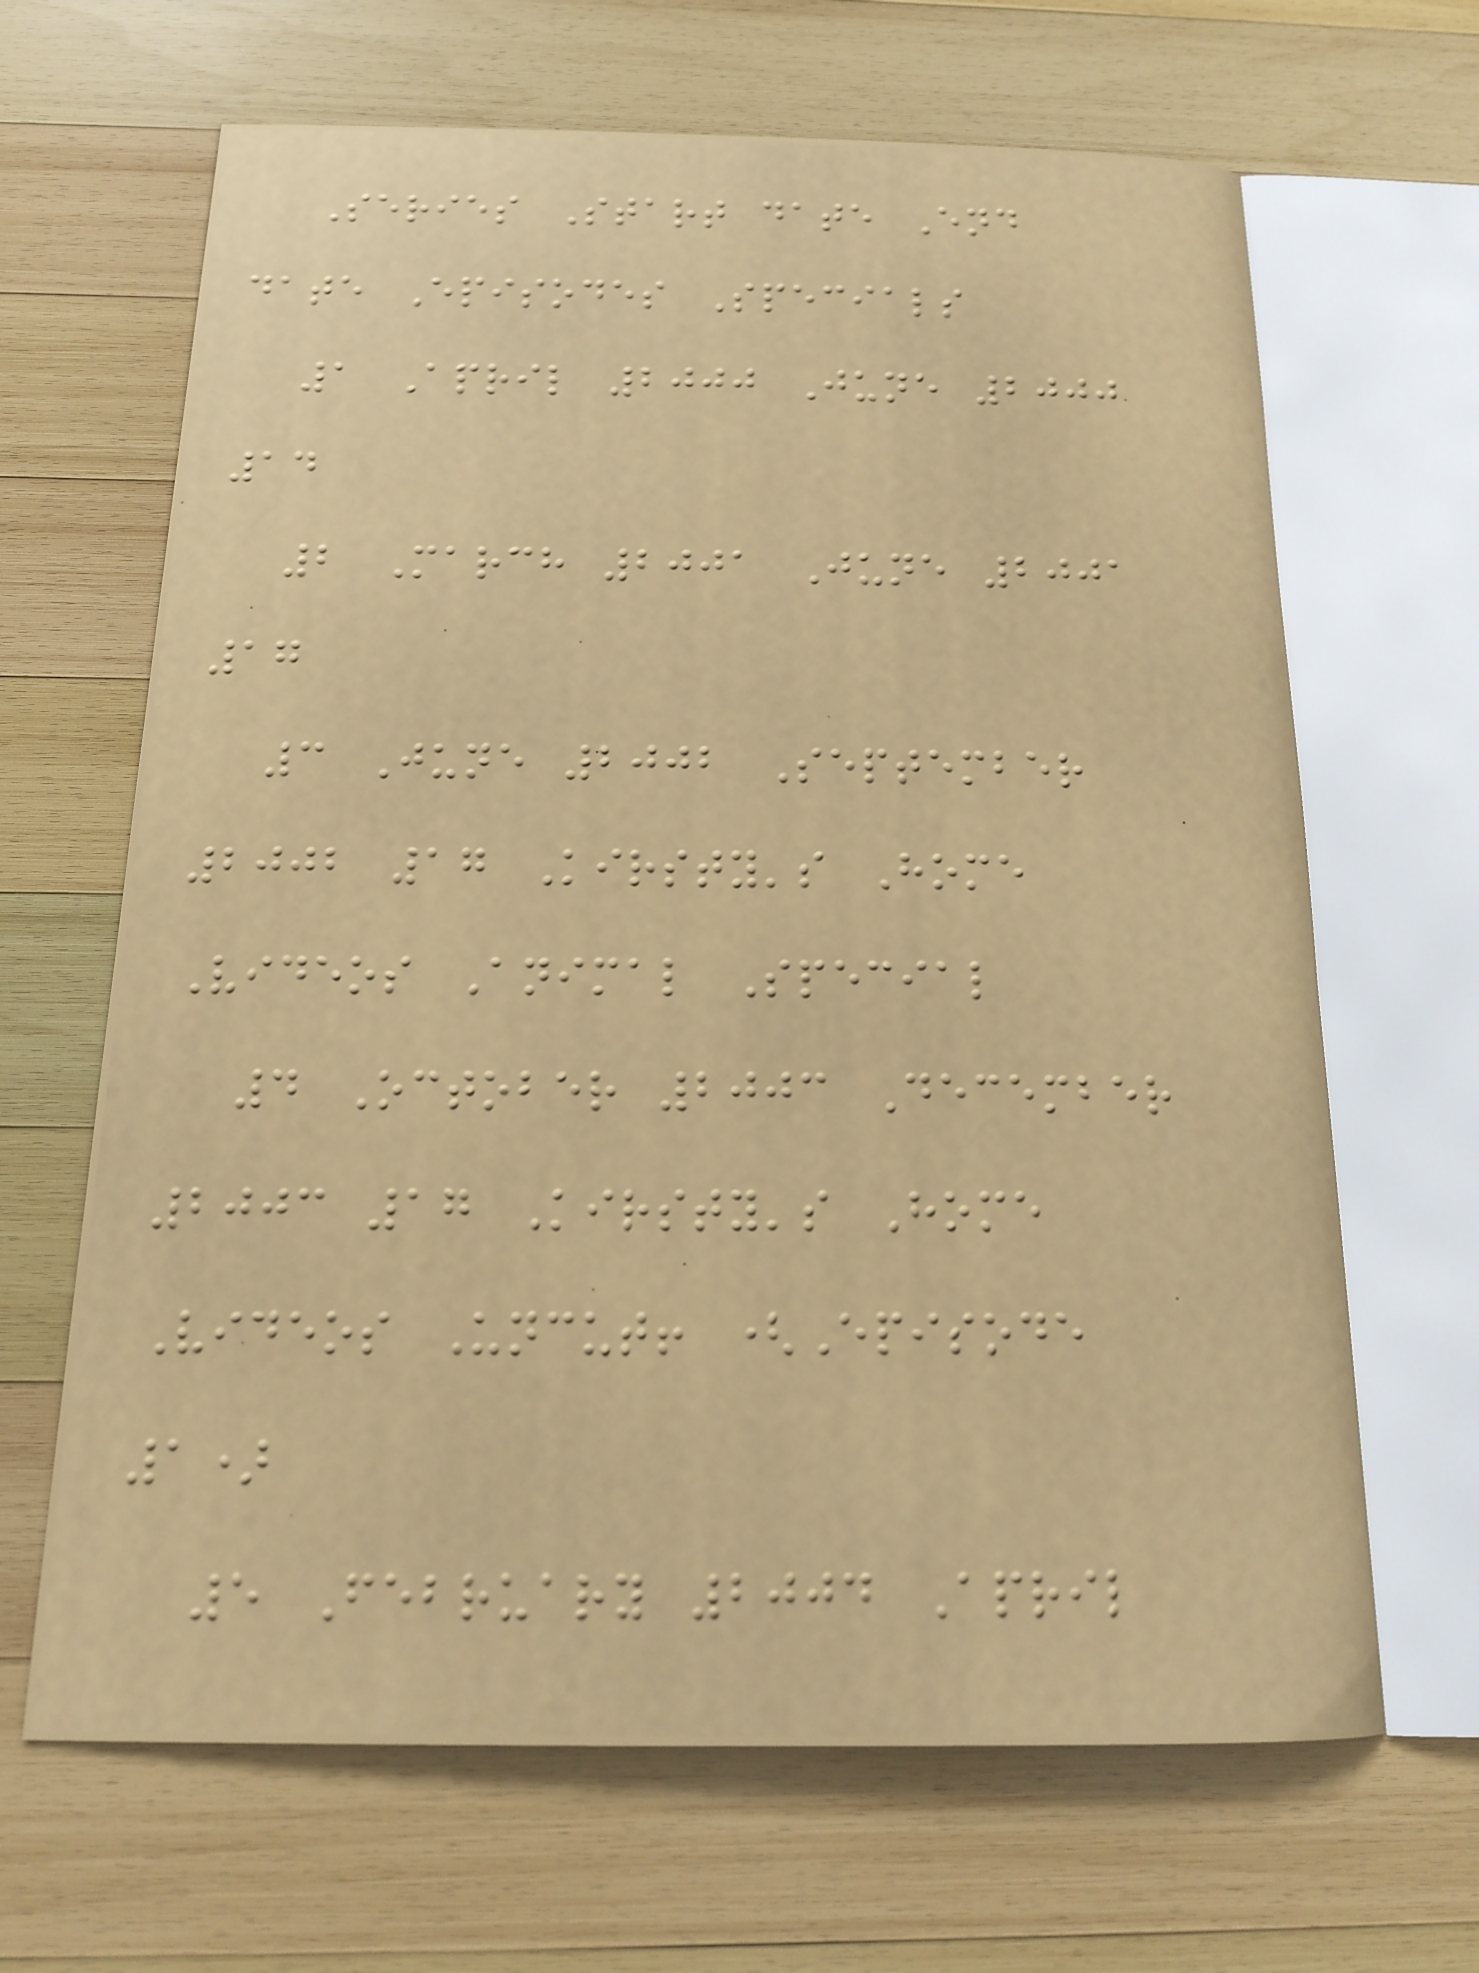Series Start date End
date Episodes Specials
1 April 2000 June 2000
14
2 March 2001 June 2001
17
3 June 2002 September
2002 17 Kirsty's Home
Videos Animal Special
4 October 2003 December
2003 17 Kirsty's Home
Videos Uncut! (Episode
1)
5 February 2004 April
